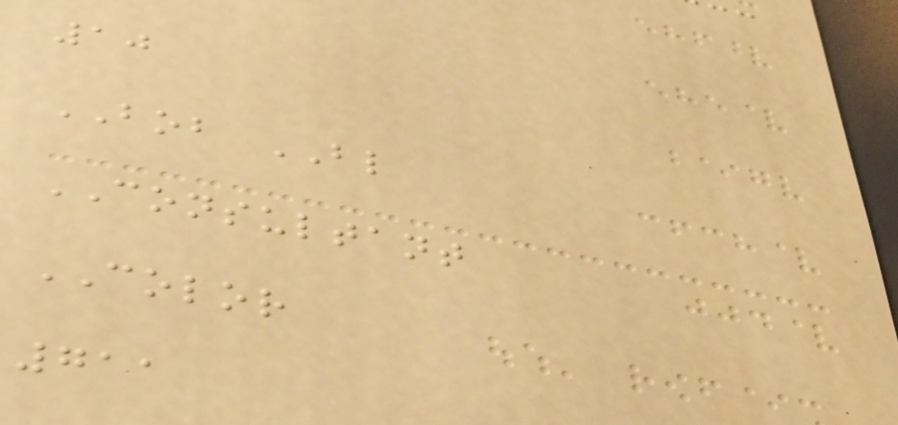10
BOB BL
CONSULTANT
COLOR
711
